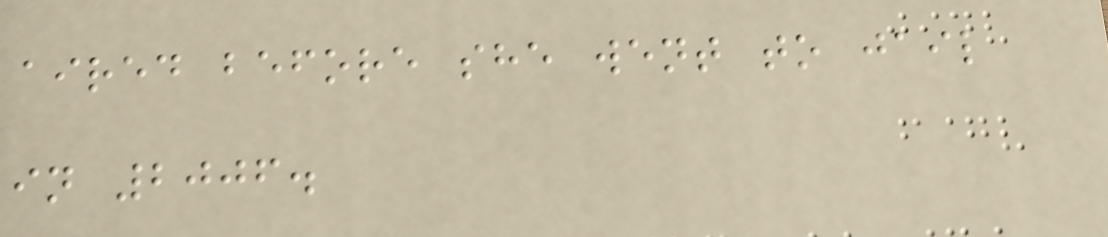aired before she went to jail
in 2006.
